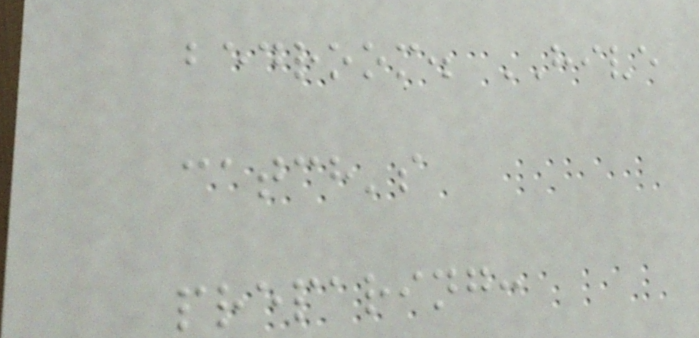bedroom. HIVE
catch's
preparing:
